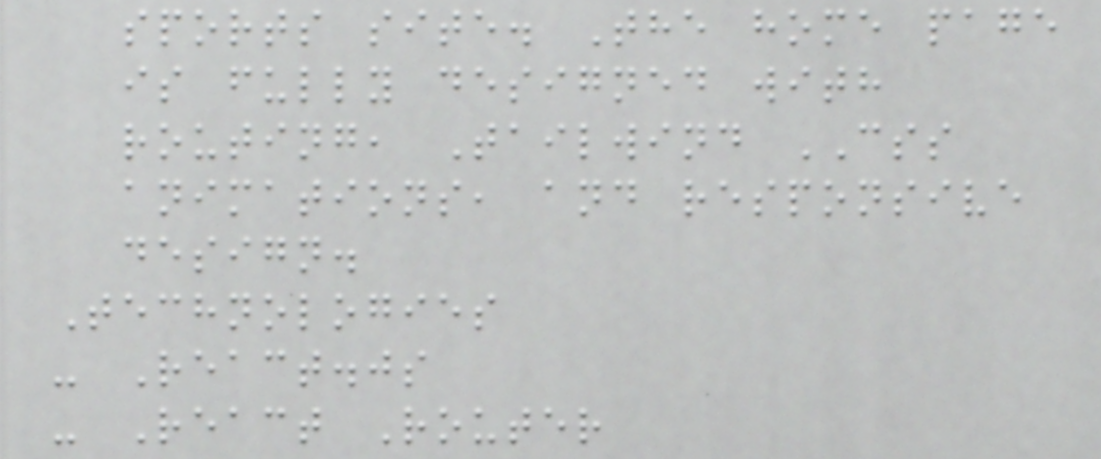sports site. The home page
is fully designed with
routing, Tailwind CSS
animations, and responsive
design.
Technologies
- React.js
- React Router
